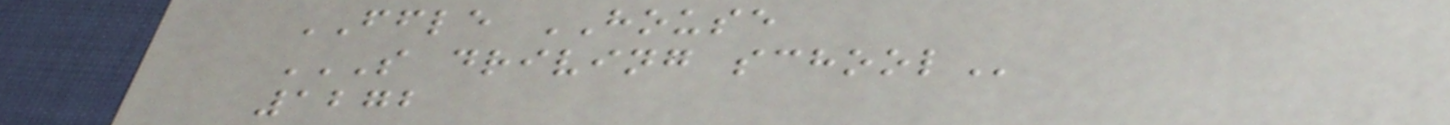FFLE HOUSE
S DRIVING SCHOOL
1272
